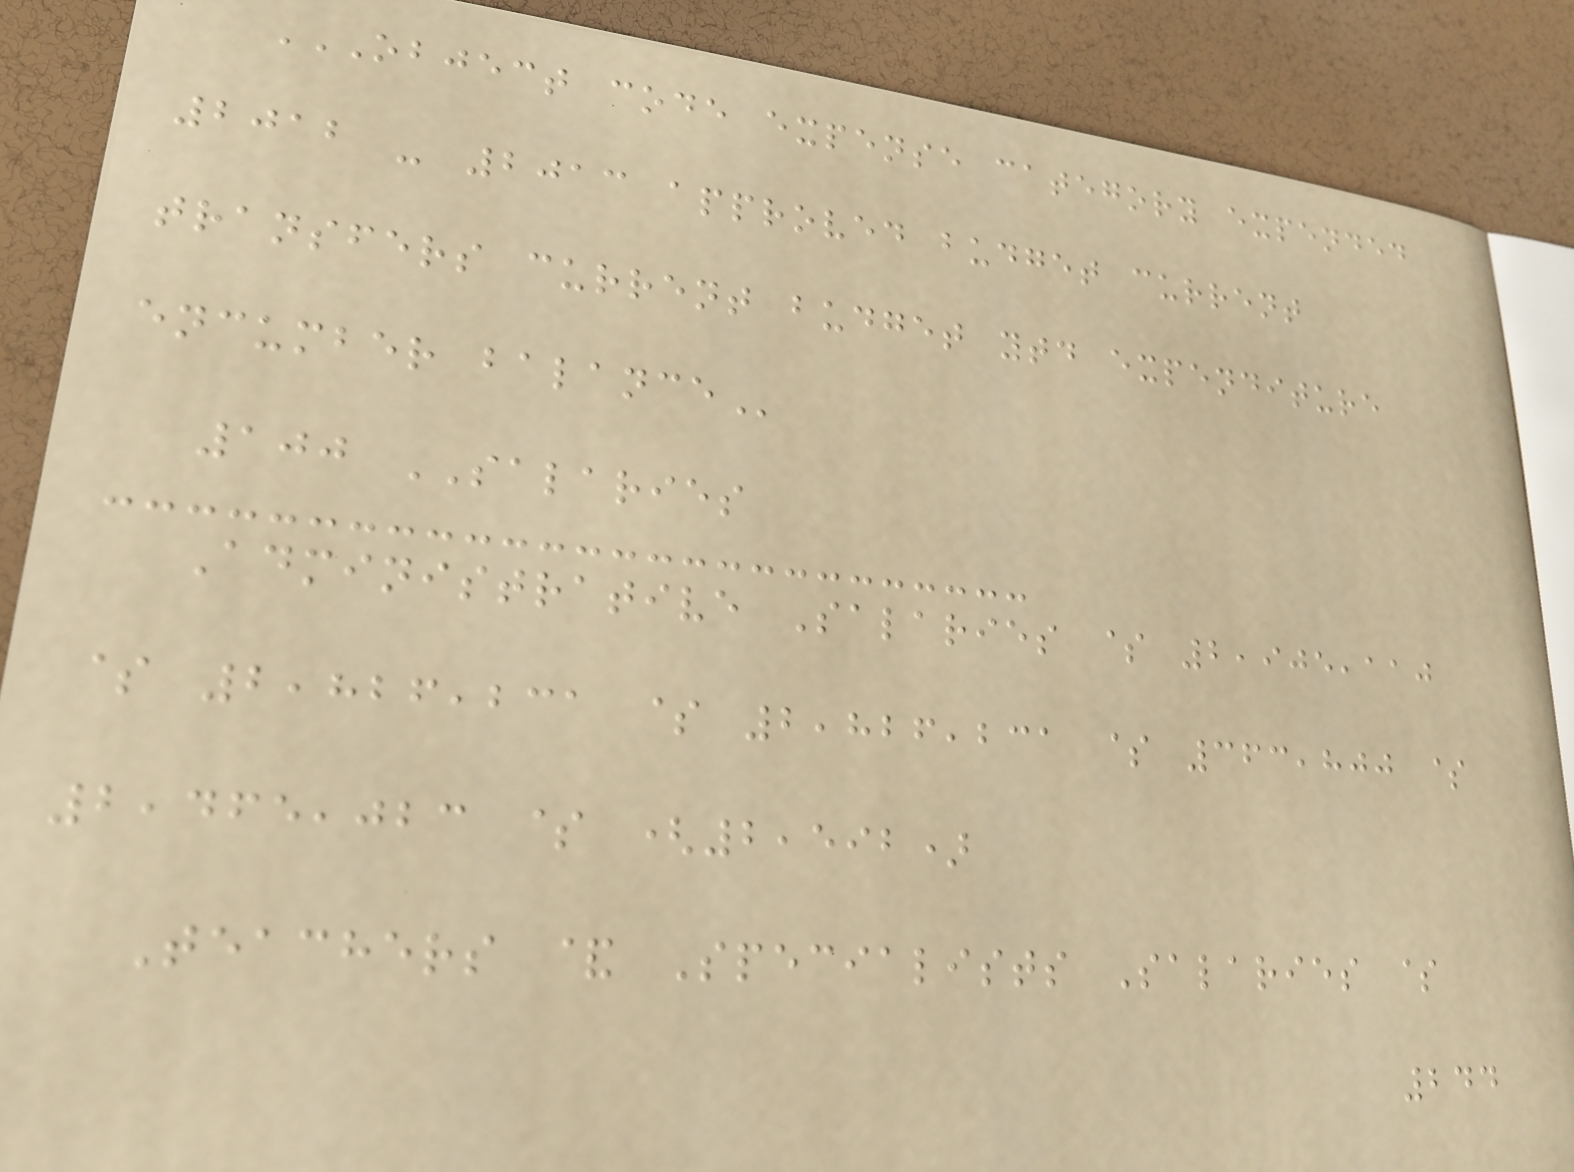OBJECT CODE EXPENSE CATEGORY EXPENDED
2012 - 2013 APPROVED BUDGET CURRENT
TRANSFERS CURRENT BUDGET YTD EXPENDITURE
ENCUMBER BALANCE
100 SALARIES
Administrative Salaries $ 2,905,110
$ 2,826,231 $ 2,826,231 $ 363,800 $
2,465,023 $ (2,592)
Teachers & Specialists Salaries $
244
